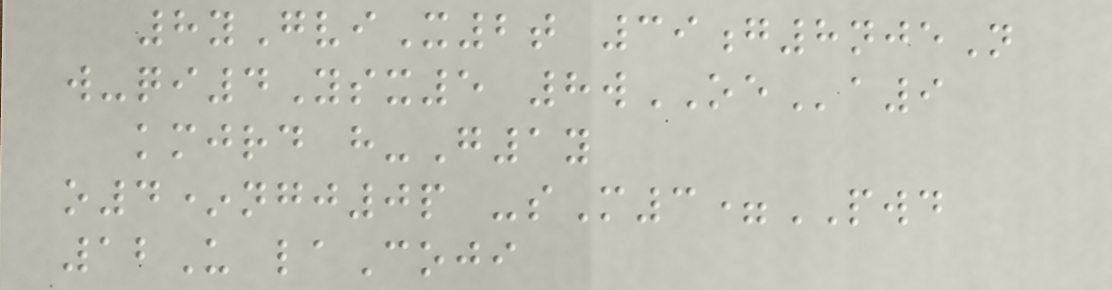8yGviX2t 39g8njeN
w-qi4Ysx5 8wOEa9
kmjrd h-G1y
o4*ngj0p -sM3=PWD
12U laCoji
